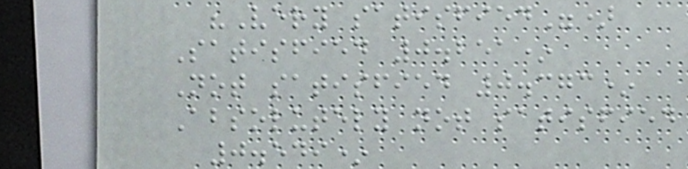"Very satisfied")
Satisfied 0.251*
Not satisfied 0.373*
Absolutely not satisfied
0.549*
